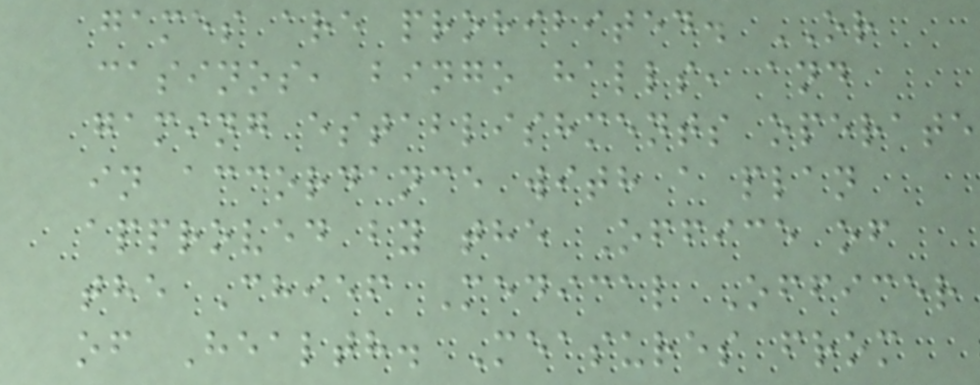games are prohibited. OR
casinos, bingo halls, and
gaming establishments operate
in accordance with a plan
approved by the Office of
the Chief Medical Officer
of Health. Measures from
